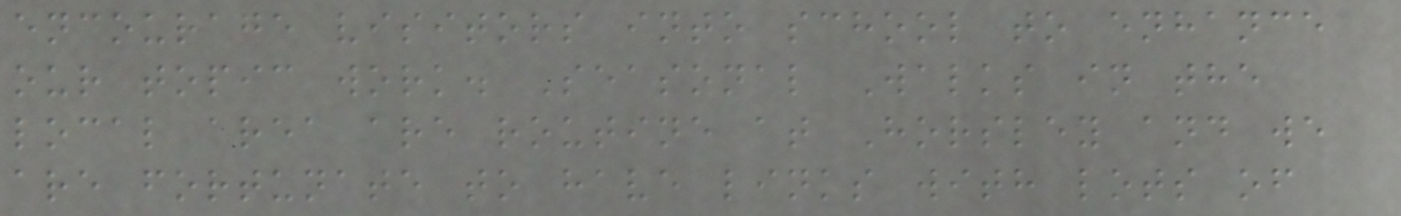encourage visitors into school to enhance
our topic work. Seasonal Walks in the
local area are routine at Horsley and we
are fortunate to have links with lots of
